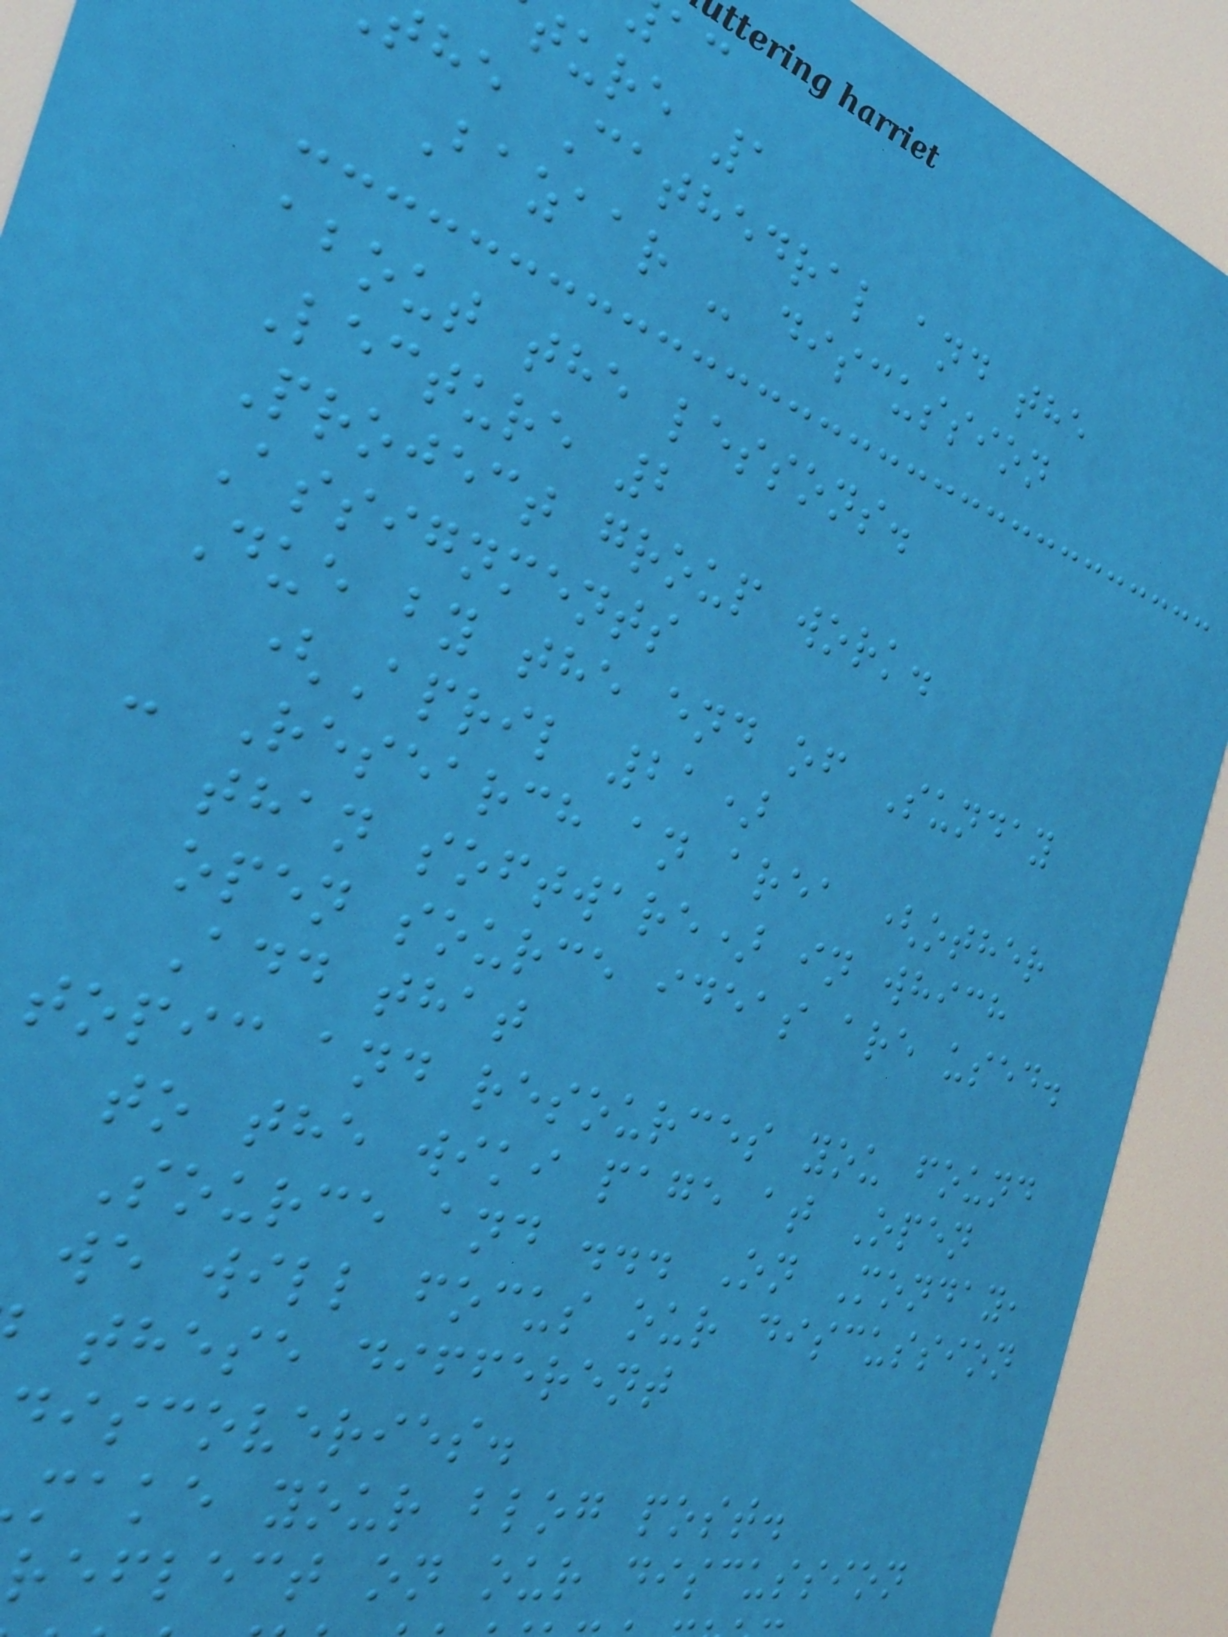ture 1
he Cathedral and the
Bazaar - discussion
about the lessons.
Lecture 2
Project group work.
Assignments
Due by the end of Sunday
(April 21)
- Research an area (other
than software) in which
open source ideas are used.
Add that
topic and resources you found
to the wiki page at Open
Source and ... On Monday,
we will focus our discussion
these different
discoveries.
make your blog post.
reflect on our discussion
